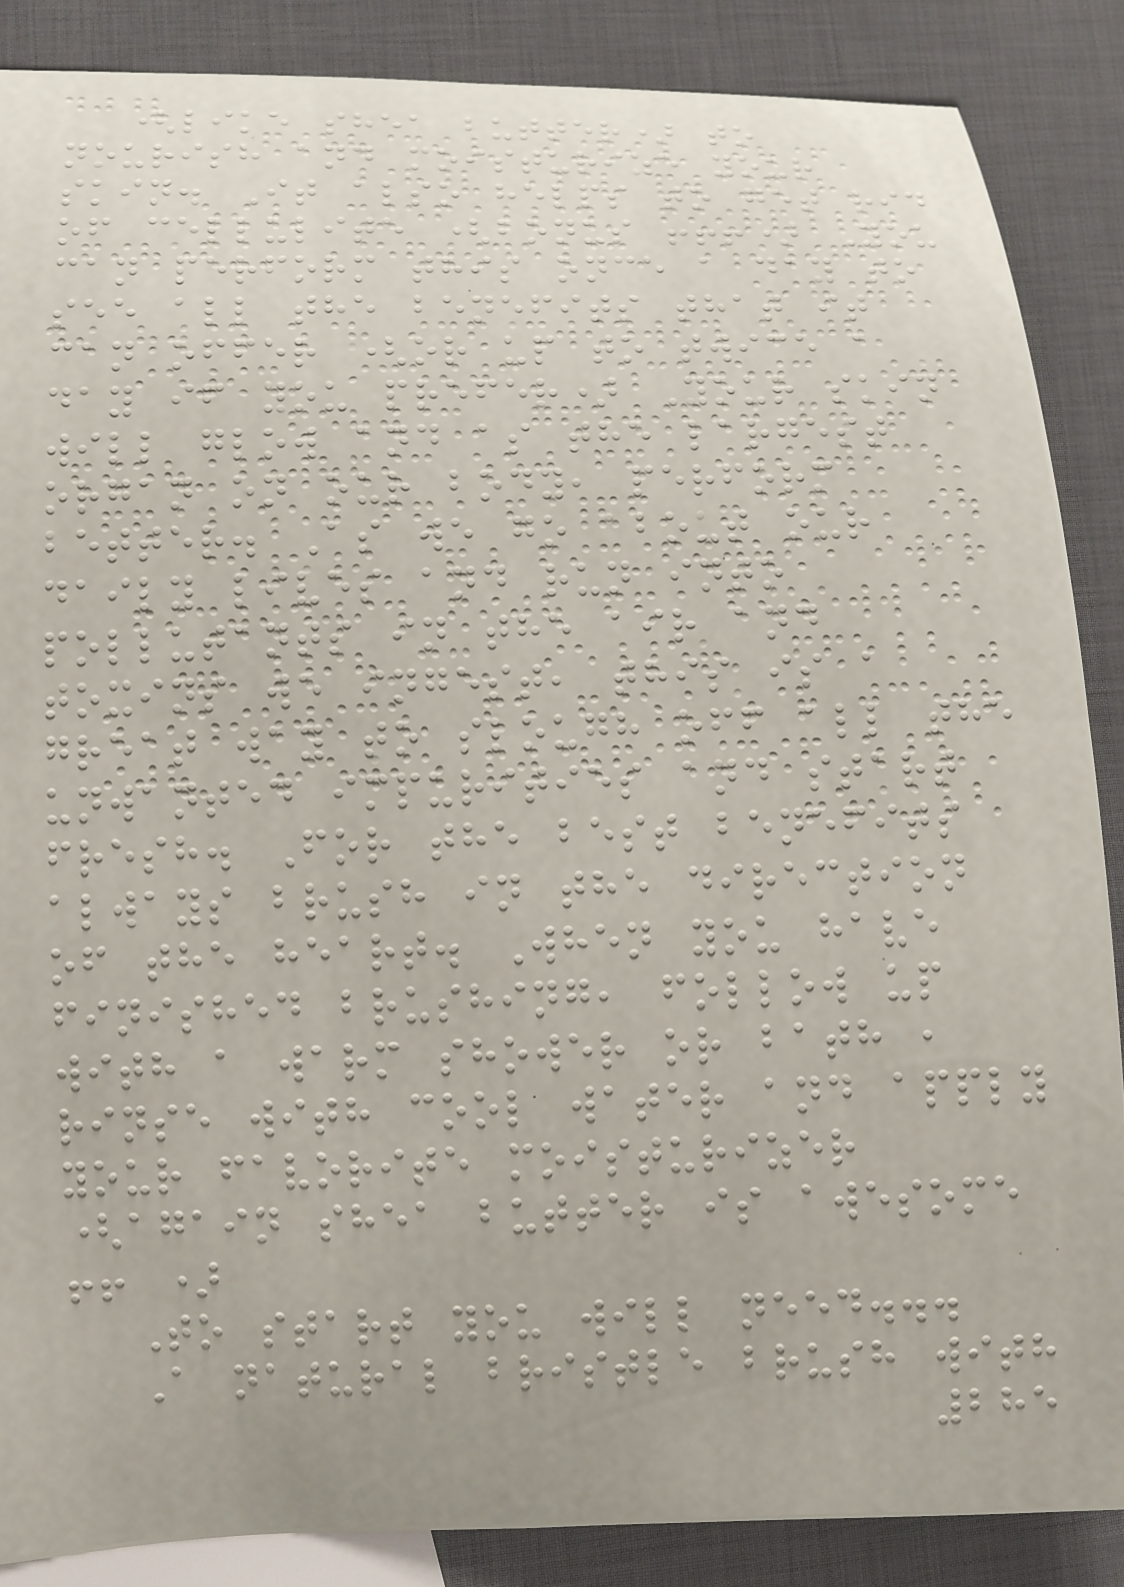(like shea butter) to
nourish and moisturize your
skin. It also helps to get rid
of cellulite (bonus !!!) You
can perform this once a day to
see all the benefits that it
can offer (or up to twice a
day if you prefer) Your skin
will glow and as the largest
organ on our body, perform
better. As we go about our
daily lives and run into
pollutants in the air and
toxins we ingest, this is a
great way to slough off all the
unwanted impurities and start
fresh. For the best benefits
always brush in the direction
of the heart. When you have
finished brushing, follow up
with a warm shower or bath ,
rinse with cool water and apply
your favorite moisturizer
(again shea butter is awesome
!! )
To start you will need...
A natural bristle brush with
285
